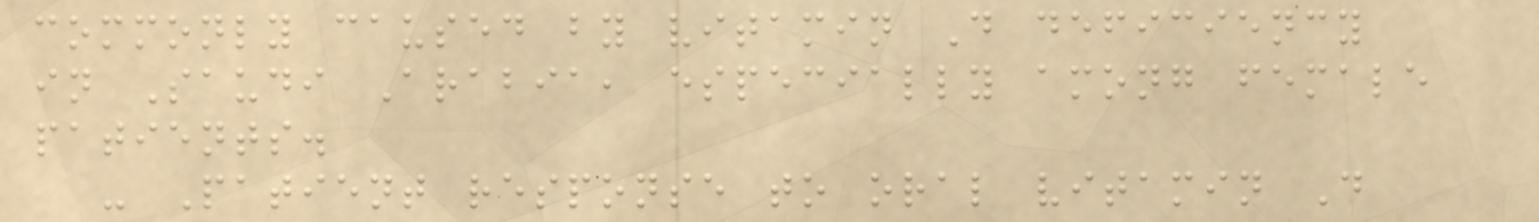commonly caused by vitamin D deficiency
in Saudi Arabia, especially among female
patients.
- Patient response to oral vitamin D
